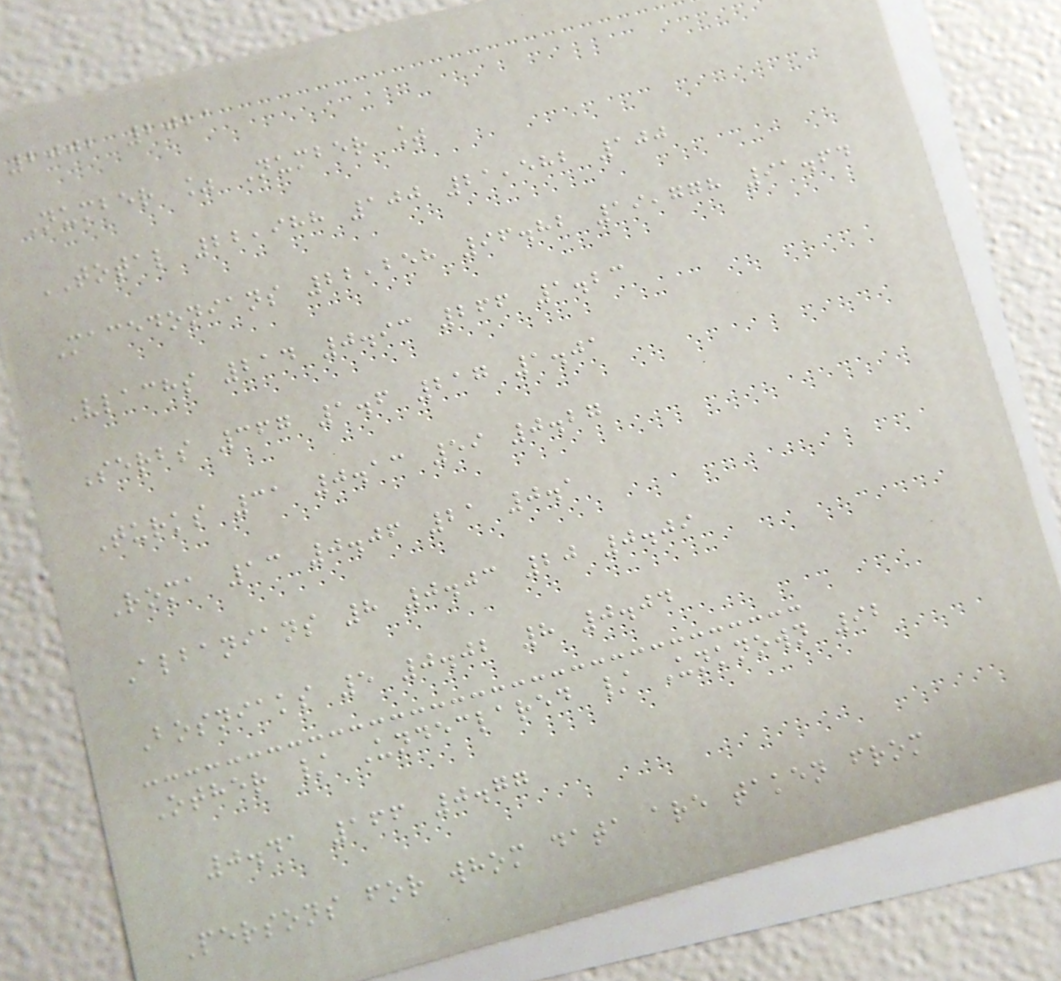2002 2021
Number % Number %
TOTAL 22,988 100 21,582 100
Macedonians 22,258 96.82 19,778 91.64
Vlachs 214 0.93 266 1.23
Serbs 367 1.6 217 1.01
Turks 31 0.13 59 0.27
Roma 13 0.06 21 0.1
Albanians 8 0.03 20 0.09
Bosniaks 5 0.02 8 0.04
Other / Undeclared / Unknown 92
0.41 166 0.77
Persons for whom data are taken from
